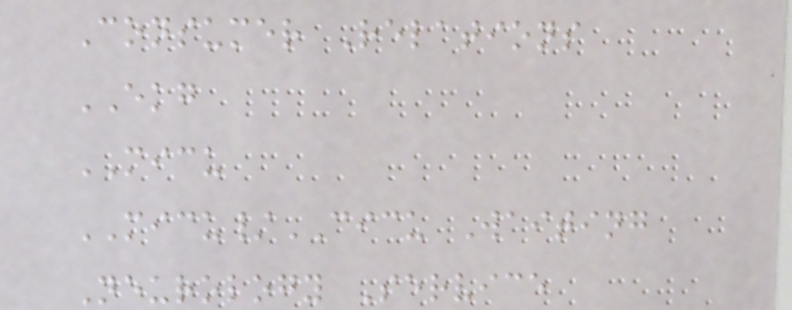Consumer Relations
EKG
MICU
MICU/CICU Waiting
Neurology Service
